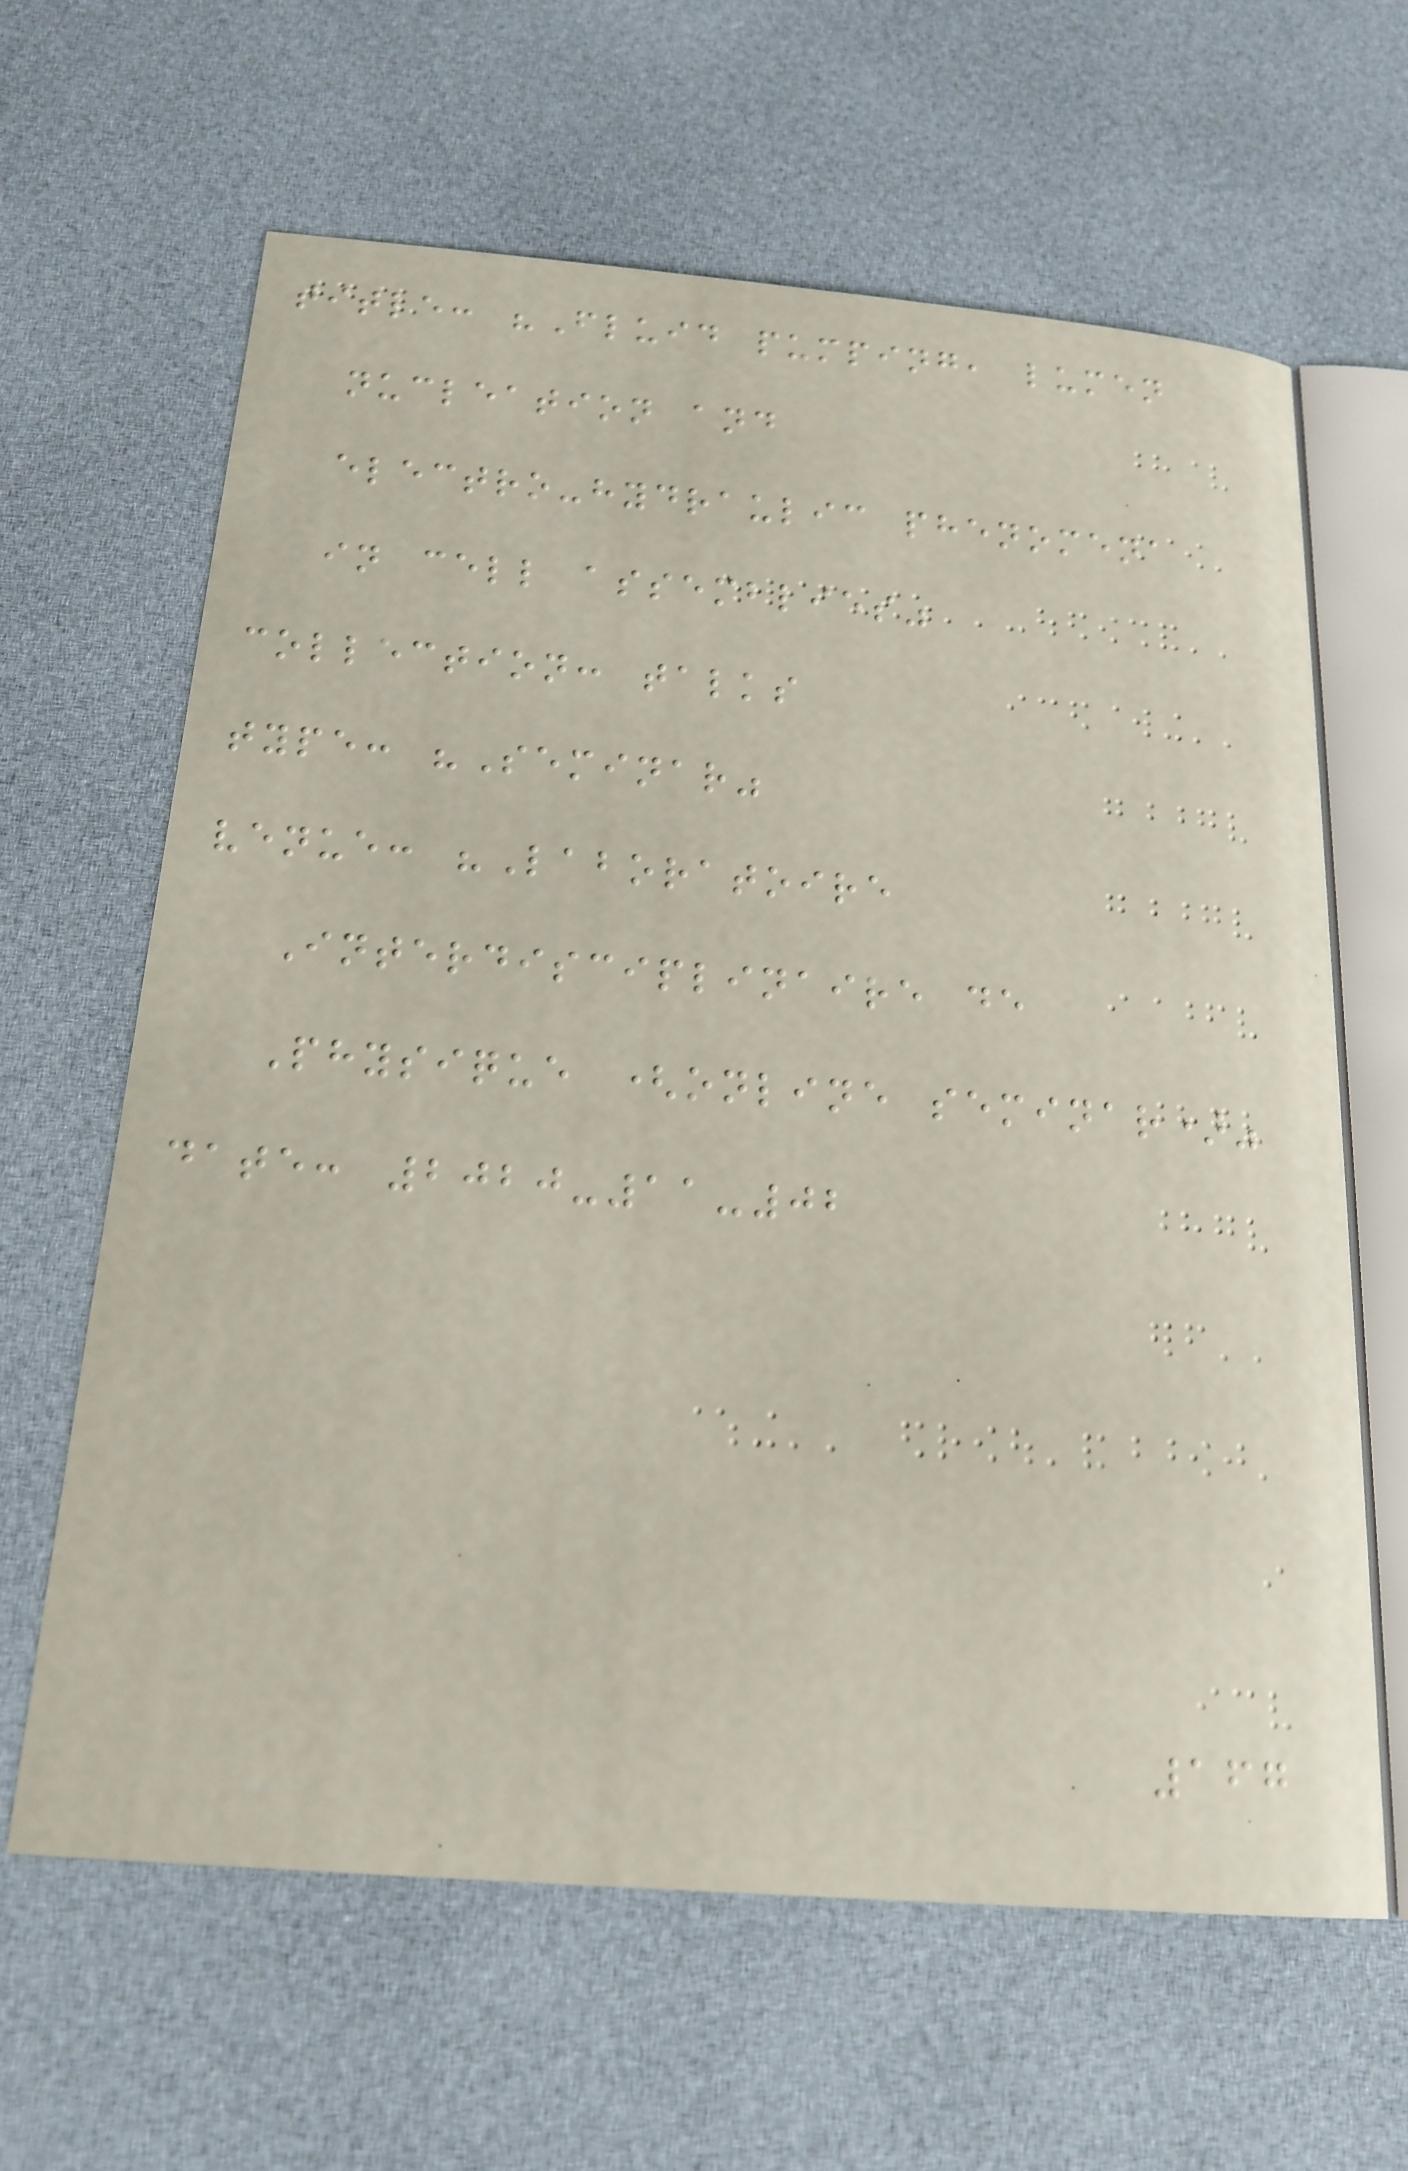title: "Fluid pumping, lumen
nucleation and
electro-hydraulic phenomena
in cell assemblies"
collection: talks
type: "Seminar"
venue: "Laboratoire
Interdisciplinaire de
Physique (online seminar)"
date: 2020-11-02
167
